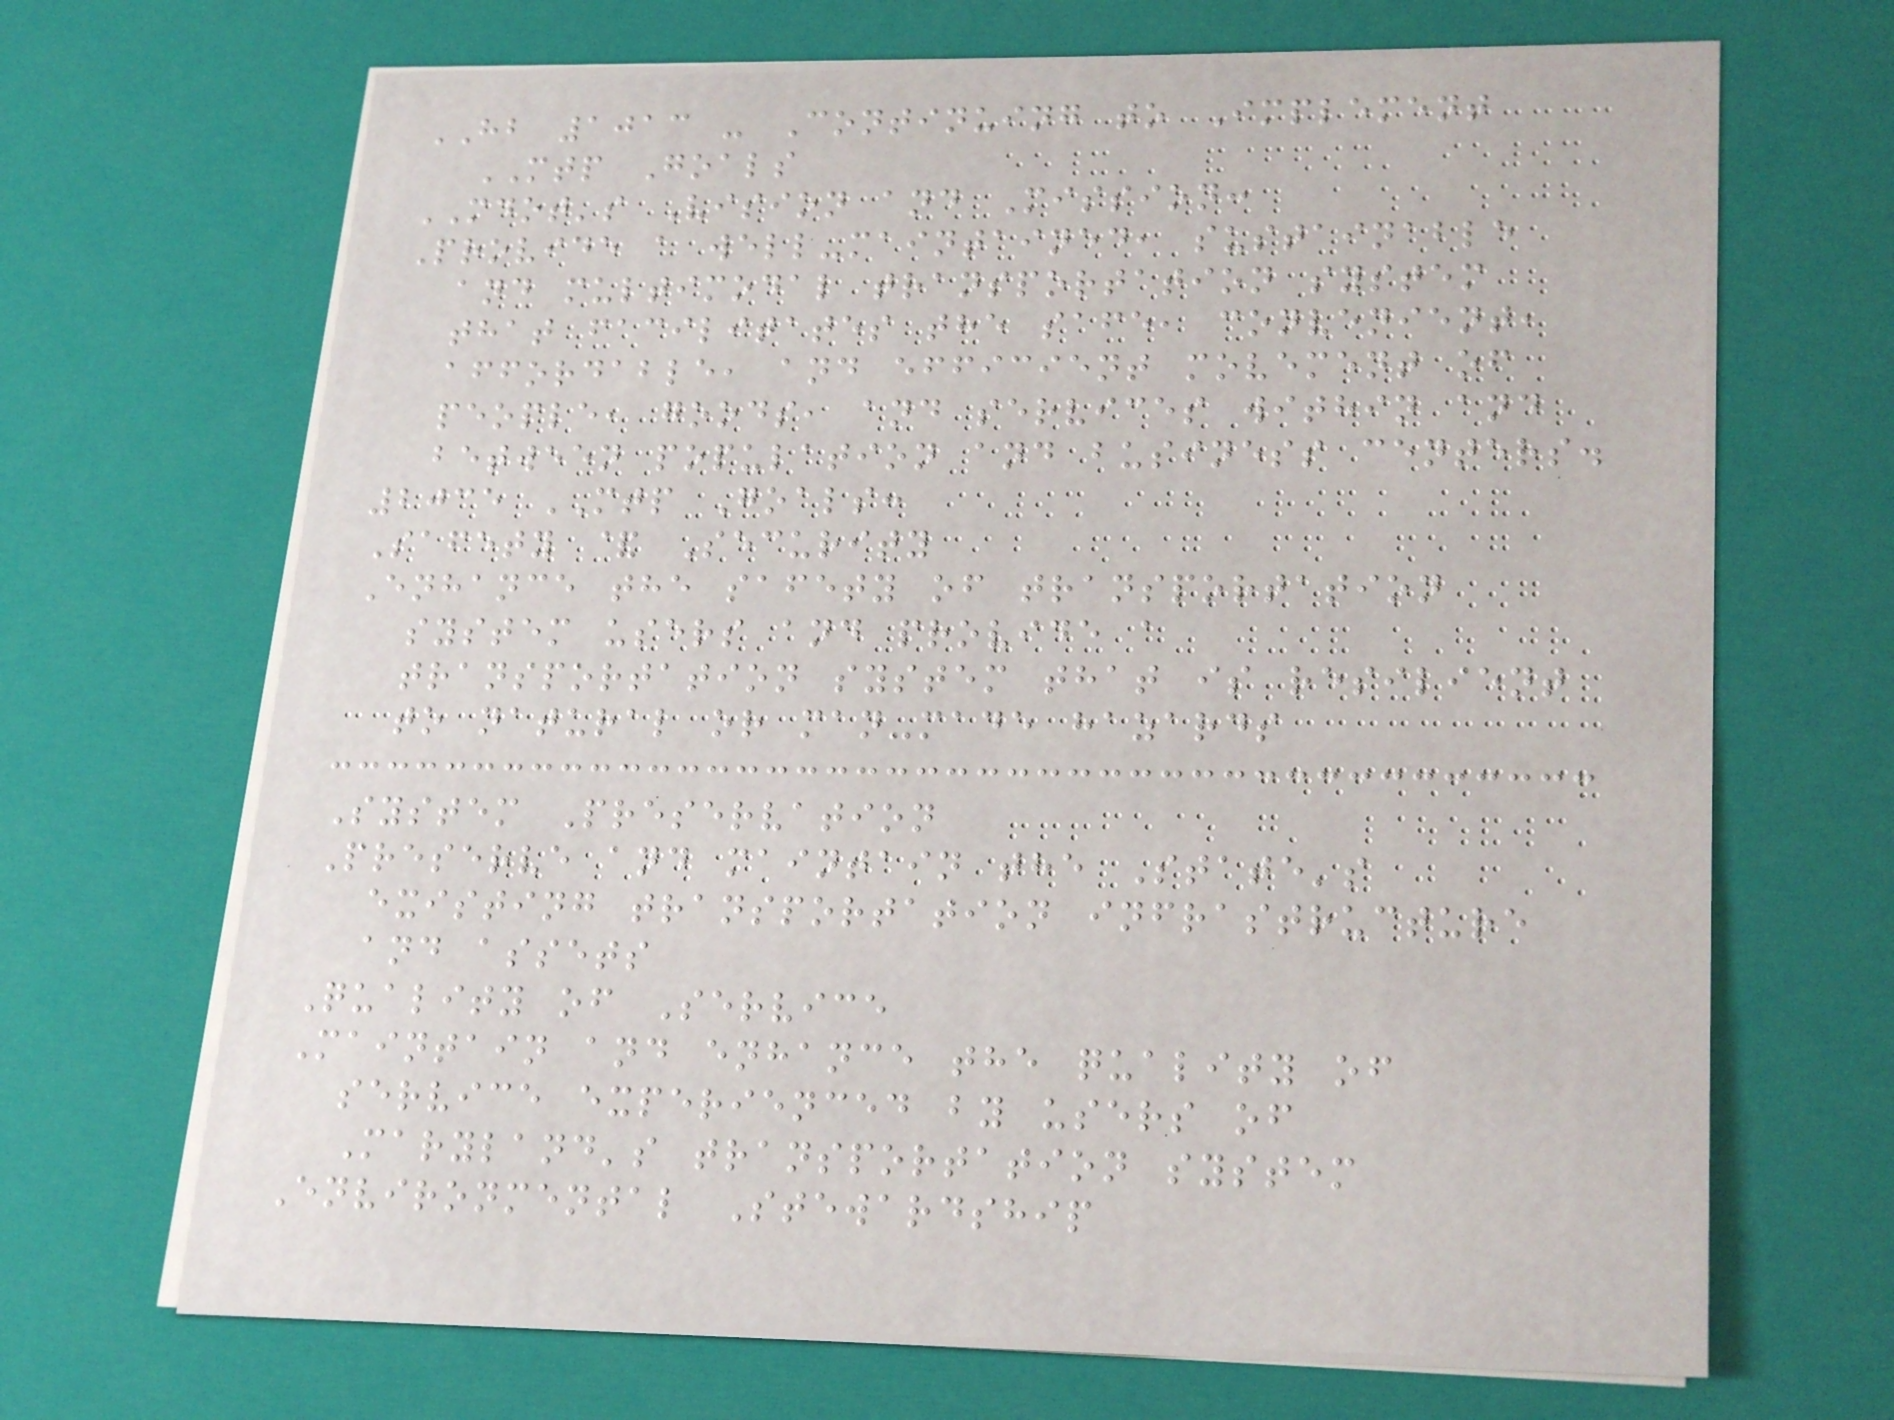HB 1013 - Continuing to Implement
MTP Goals
MDOT's Vision and Mission:
Provide a well-maintained, sustainable
and multimodal transportation system
that facilitates the safe, convenient,
affordable, and efficient movement of
people, goods, and services within and
between population and business centers.
2035 MTP Goals:
Safety & Security
Enhance the safety of transportation
system users and provide a
transportation system that is resilient
to natural or man-made hazards
System Preservation
Preserve and maintain the State's
existing transportation infrastructure
and assets
Quality of Service
Maintain and enhance the quality of
service experienced by users of
Maryland's transportation system
Environmental Stewardship
